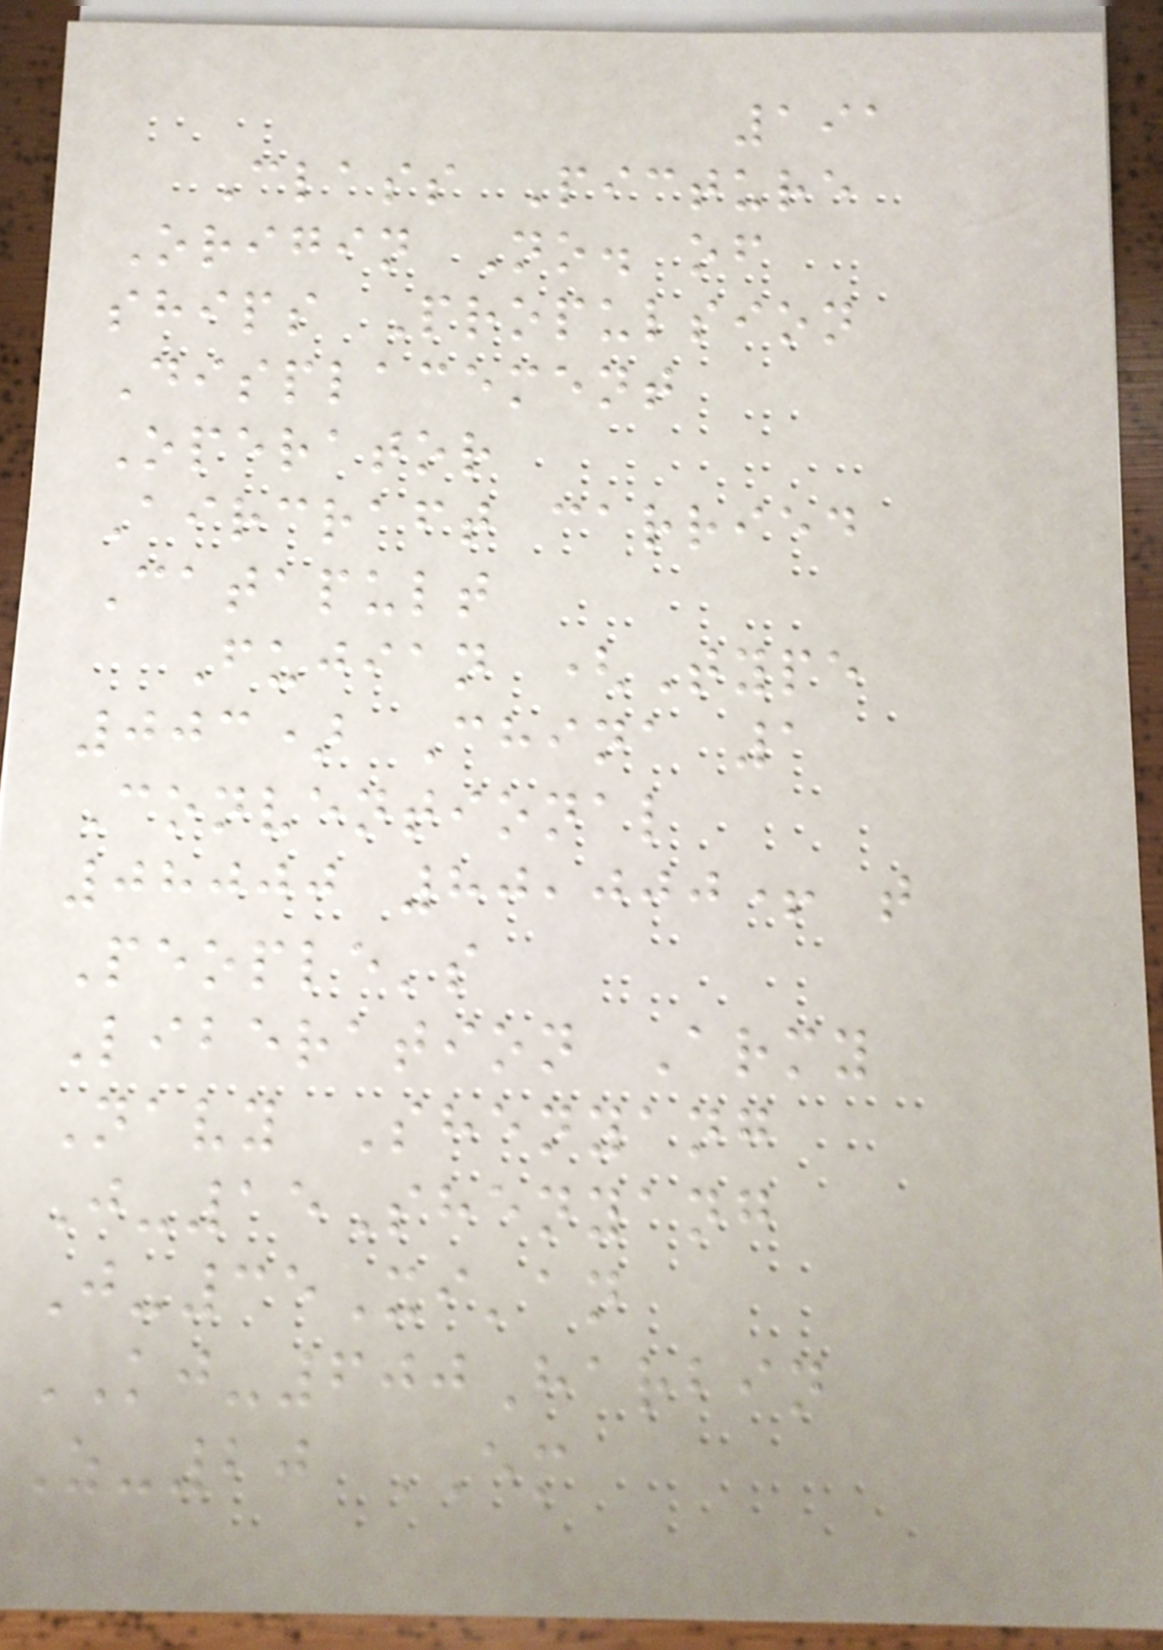191
Class Picture
Origin No. of
ships Propulsion
Displacement
Operator
Aircraft carried
Catapult
Fujian (Type
003) China 1
Conventional
08000 80,000+ t
People's
Liberation Army
Navy Shenyang
J-15Shenyang
J-35Xi'an
KJ-600Harbin
Z-20 EM
